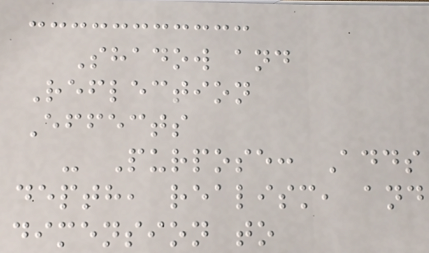Shadow and
Reflection
Effects
- Purpose: Adds
depth, realism, and
dimension to
